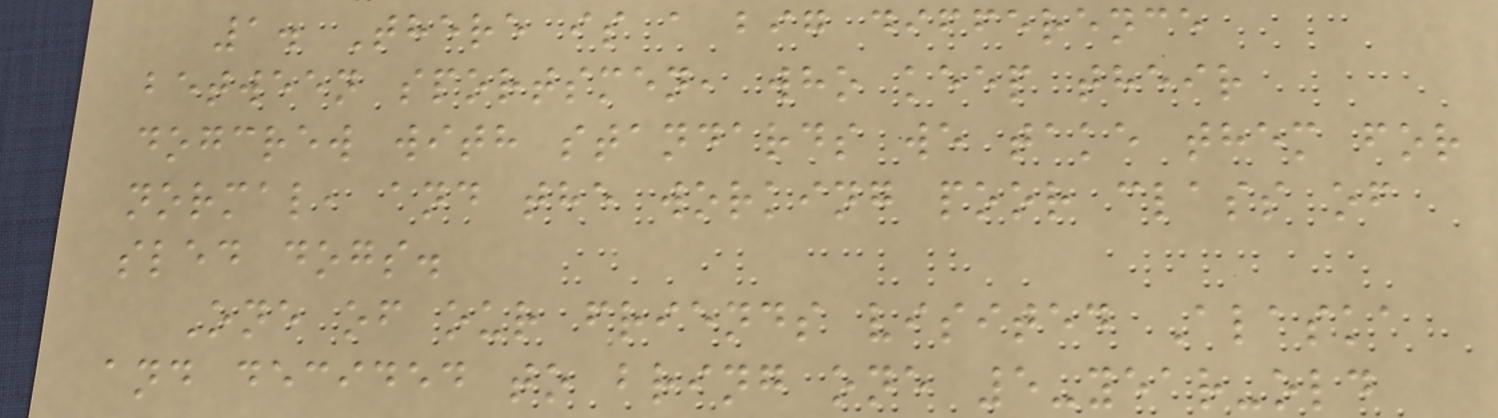1. There is a big difference
between sportsmen, who keep their
dogcrew with standards we take them for
normal, and the working poor class of
sled dogs.
One of our friends visited Alaska
and decided to bring one 5-year-old
